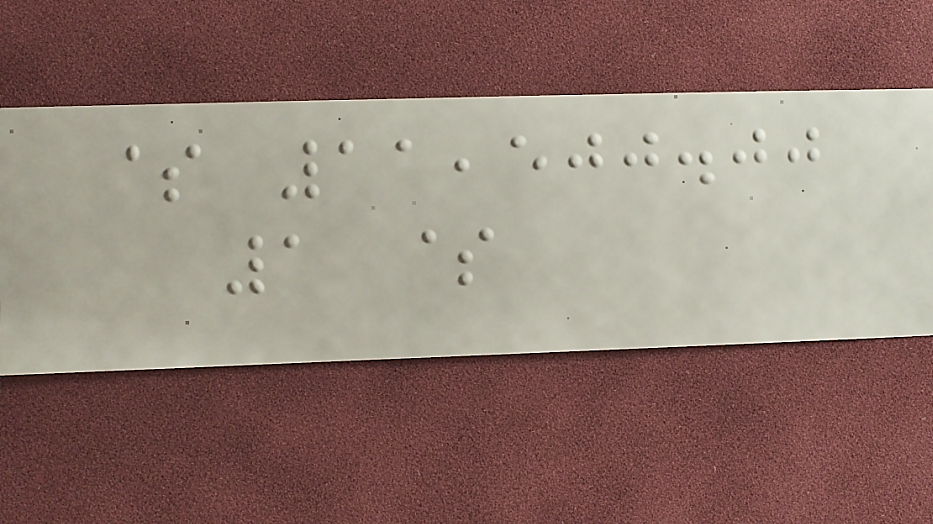$ 11,500.00
1 $
